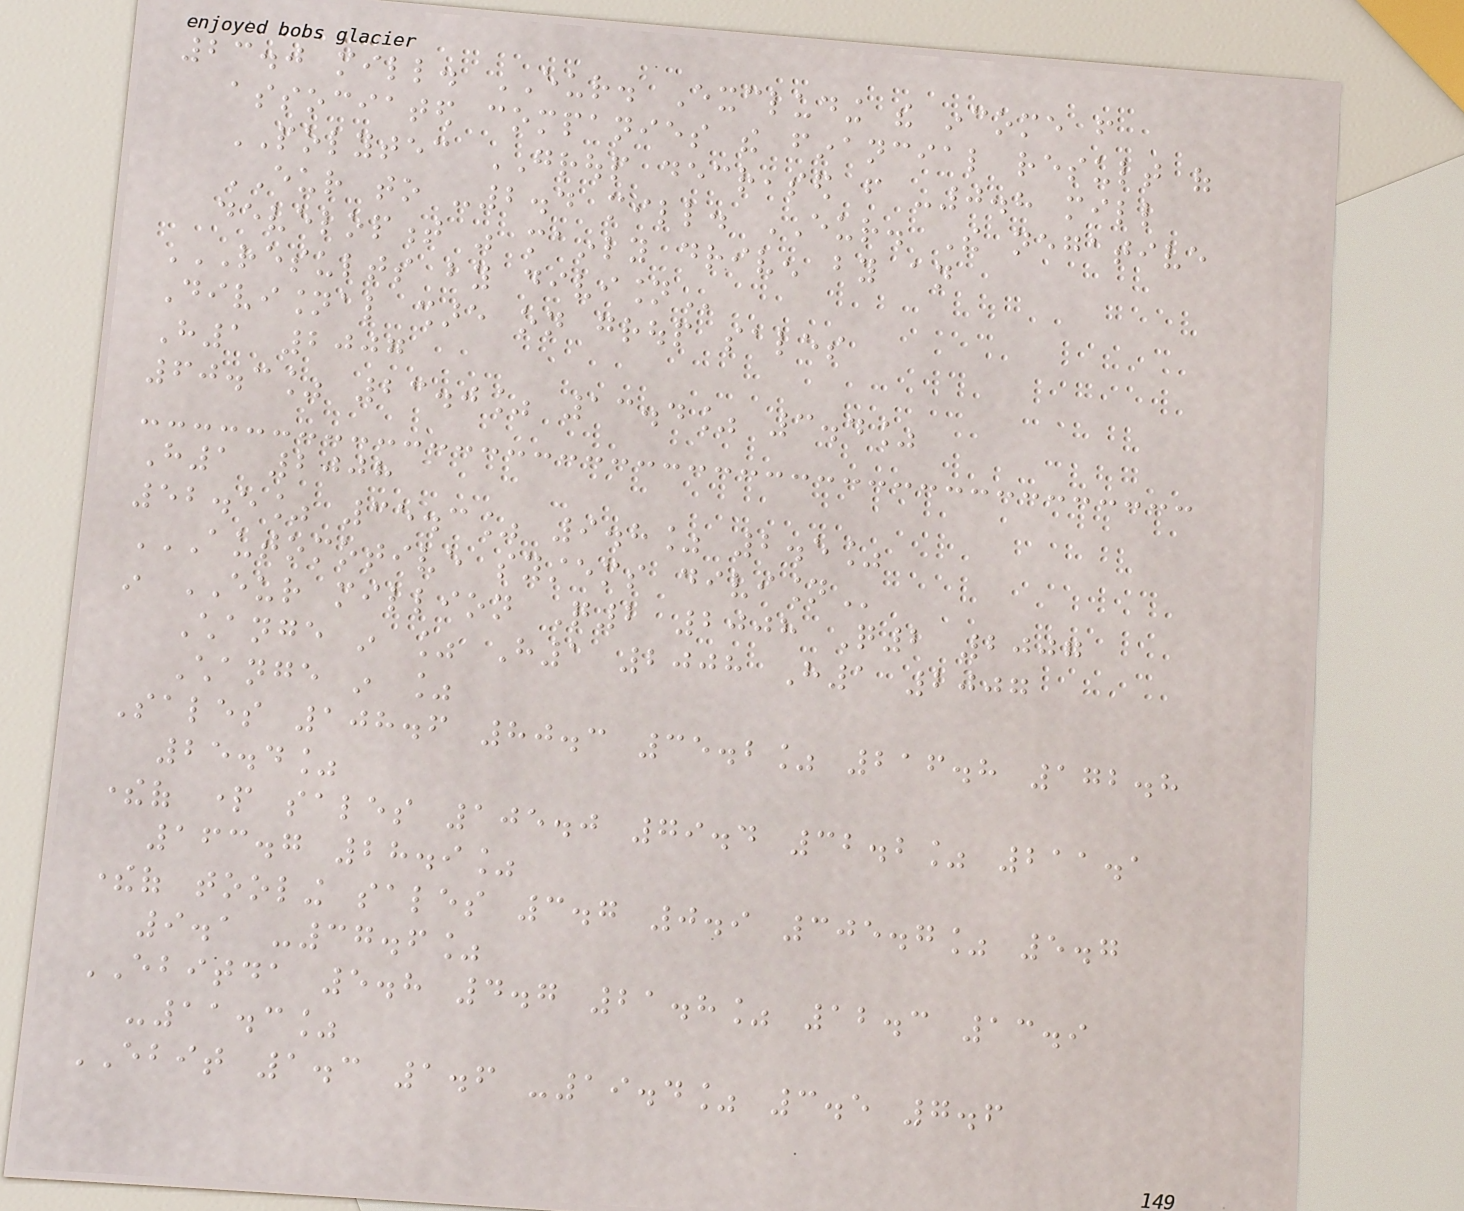23.0 mill. EUR. Excluding the income from
associated companies the financial result of
POLYTEC GROUP decreased from -0.8 mill
EUR to -2.4 mill. EUR. The negative
development was mainly driven by an
RESULTS BY DIVISION
Divisional share on group sales
H1 2007
60.3% 23.0% 13.4% 3.4%
H1 2008
52.5% 35.3% 9.8% 2.5%
AUTOMOTIVE SYSTEMS DIVISION
in EUR million Q2 2008 Q2 2007
Change in % H1 2008 H1 2007
Change in %
Sales 108.6 80.3 35.2% 216.8 172.8
25.4%
thereof part sales 105.0 79.4 32.2% 211.1
163.7 28.9%
thereof tooling sales 3.7 0.9 305.7% 5.7
9.1 -37.6%
EBITDA 5.8 4.7 21.8% 12.3 13.9
-11.3%
EBIT 1.3 1.6 -19.4% 3.5 7.6
